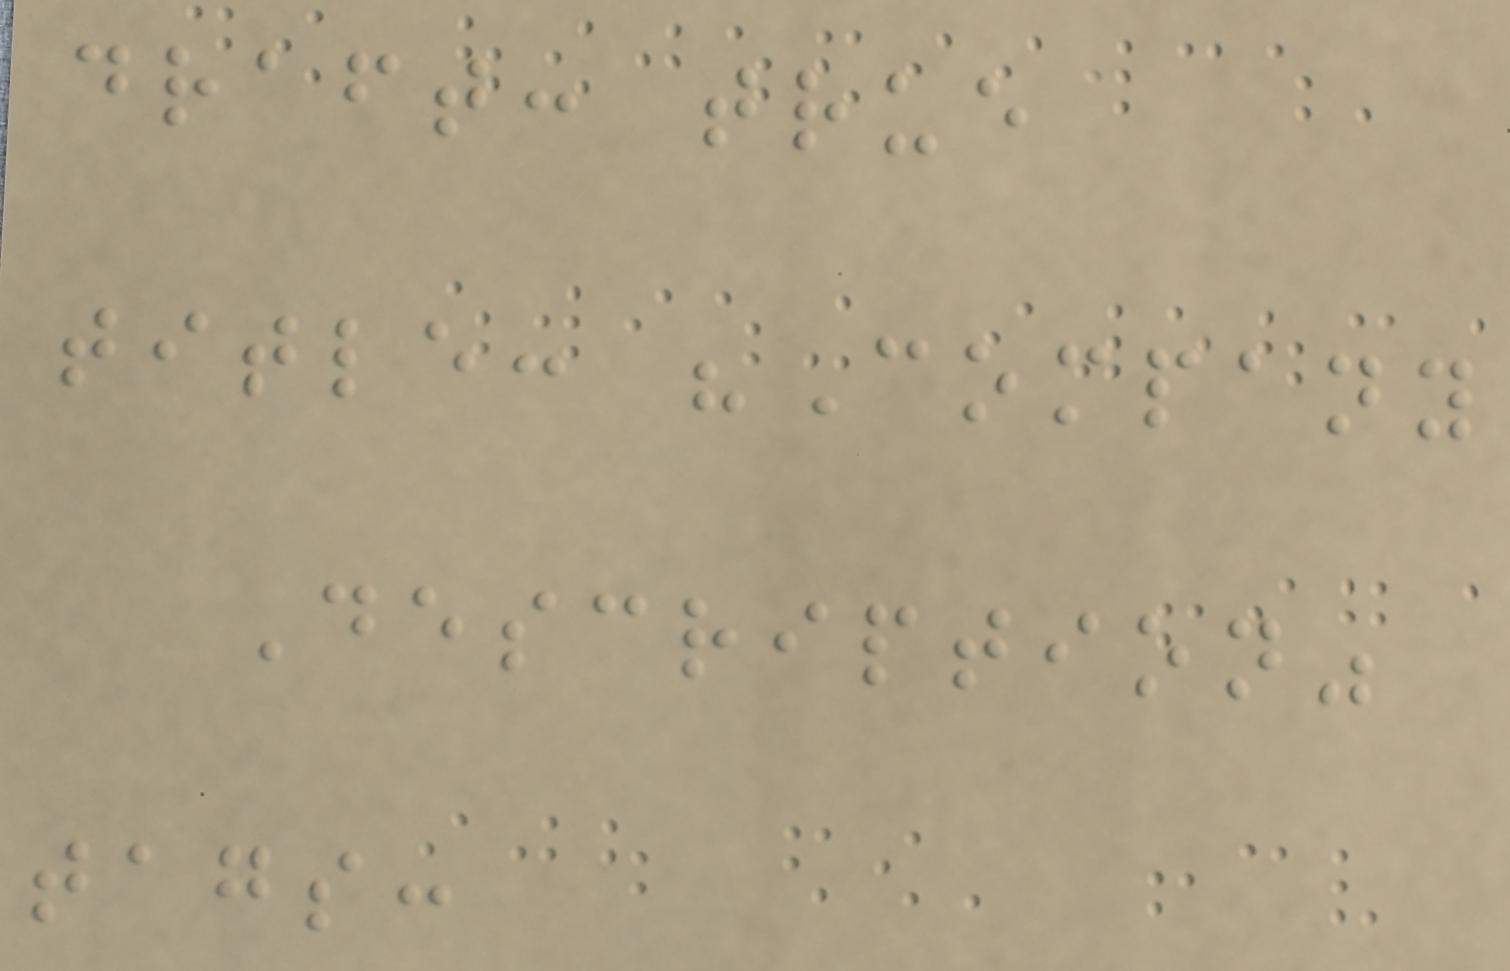draft: true
title: "Company
Description"
tags:
